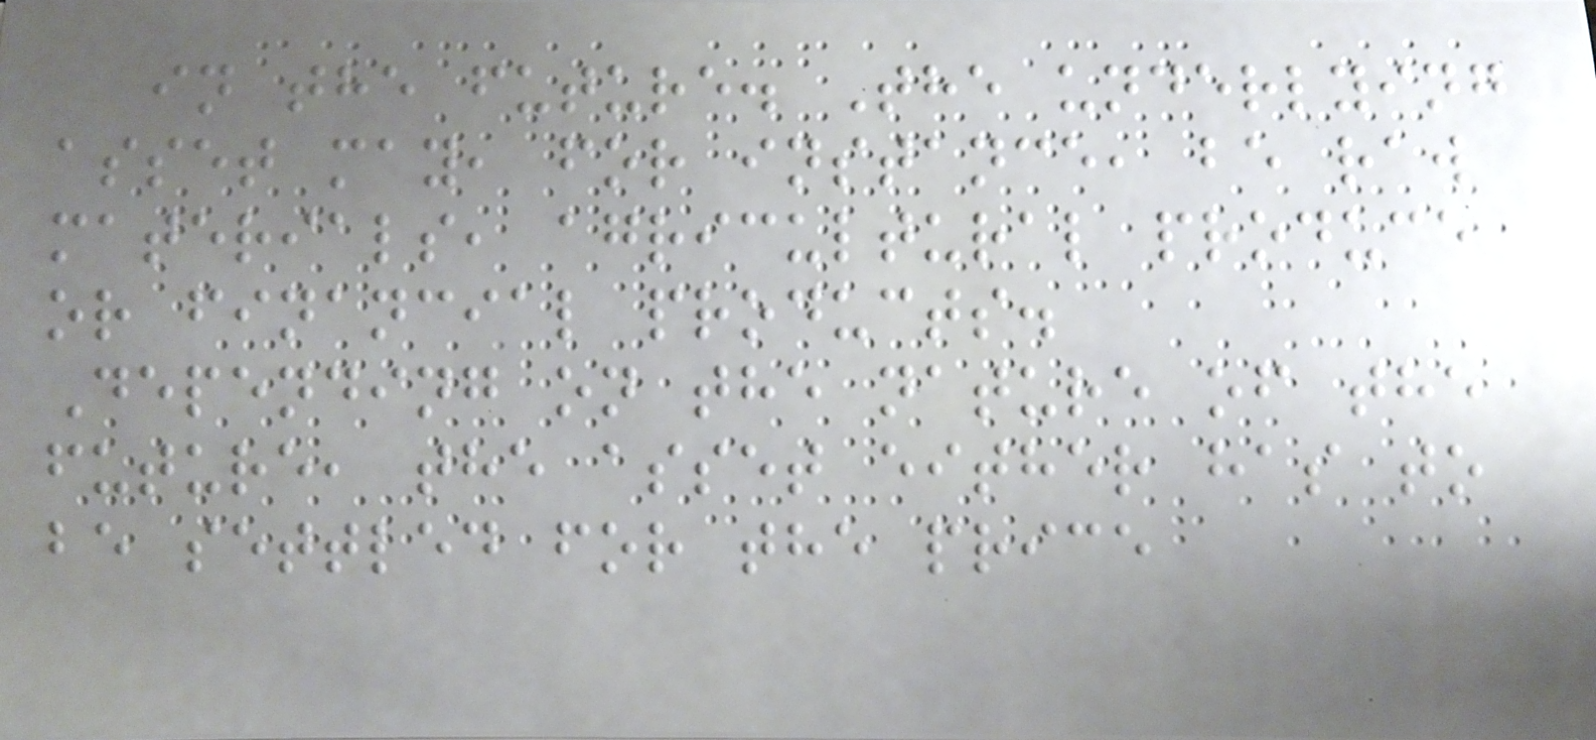in the future. The underlying
asset may, for instance, be raw
materials, agricultural produce
or financial products.
Depending on the nature of the
future, the asset either has to
be settled for the price
